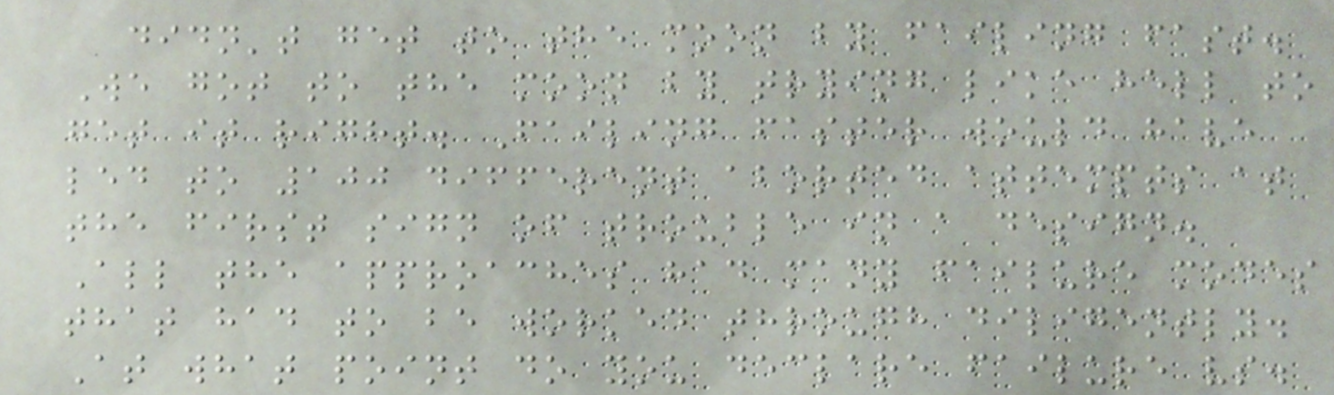didn't get to the moon by failing fast.
We got to the moon by trying like hell to
get it right. Failing faster would have
led to 100 different aborted attempts at
the first sign of trouble in a design.
All the approaches had many failure modes
that had to be worked through diligently.
At what point do you declare failure vs.
